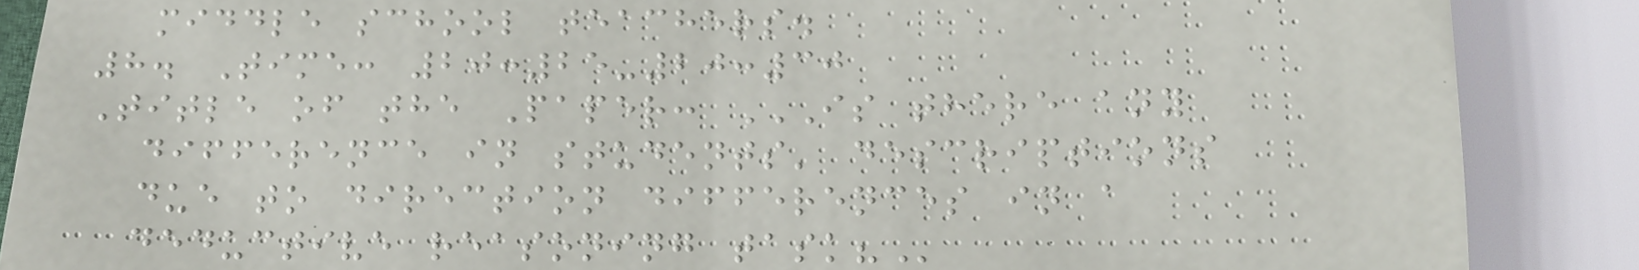middle school teachers.
8. Time: 20:25-20:30
Title of the Paper: IS THERE ANY
DIFFERENCE IN STUDENTS' DESCRIPTIONS
DUE TO DIRECTION DIFFERENCES IN A
DEDUCTIVE REASONING TASK?
